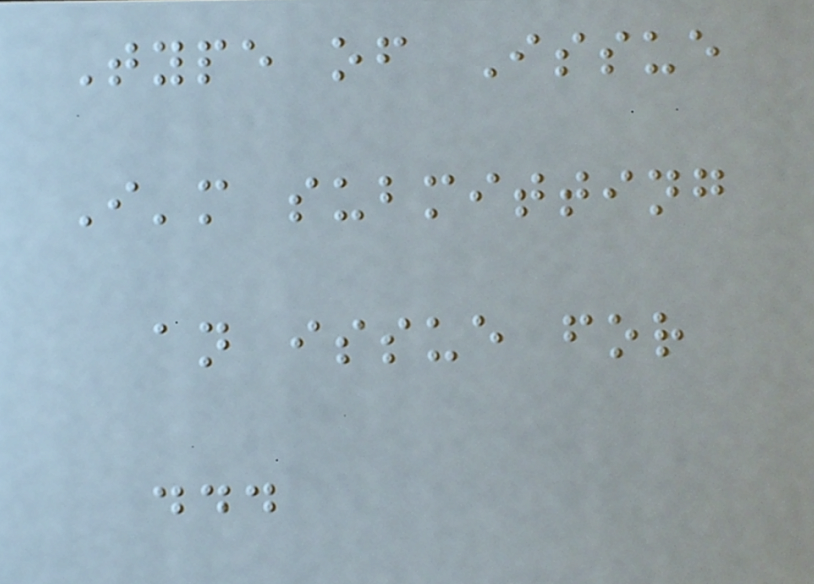Type of Issue
I'm submitting
an issue for
...
